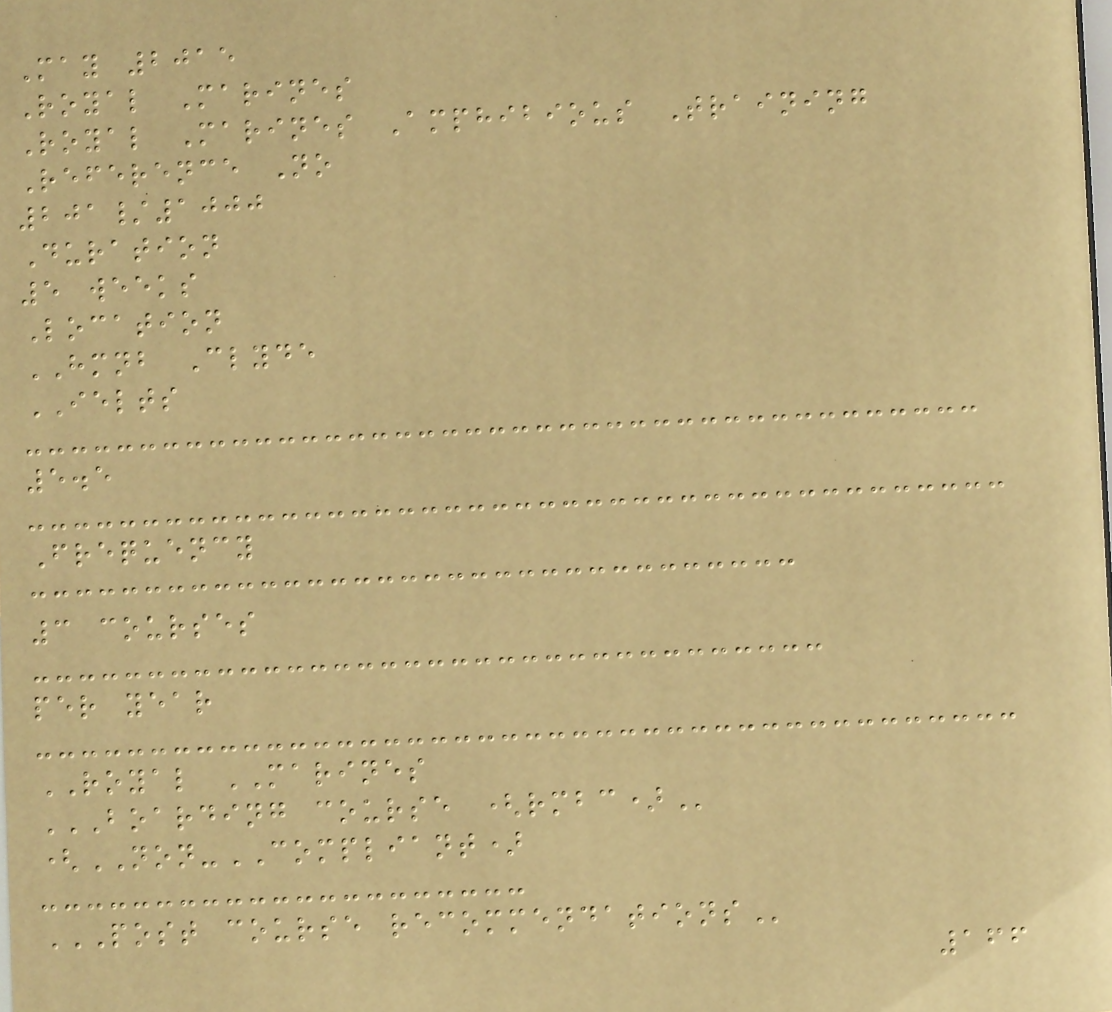May 2015
Royal Marines
Royal Marines Amphibious Training
Reference No
201/1000
Duration
5 weeks
Location
HMNB Clyde
IELTS
5.5
Frequency
3 courses
per year
ROYAL MARINES
BOARDING COURSE (RMBC)
(NON-COMPLIANT)
POST COURSE RECOMMENDATIONS
166
